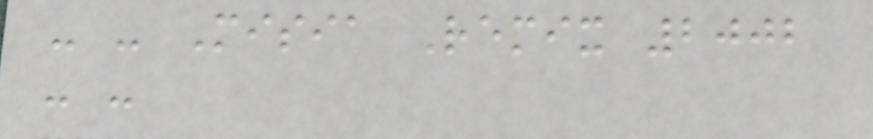- - Misia Remix 2002
- -
